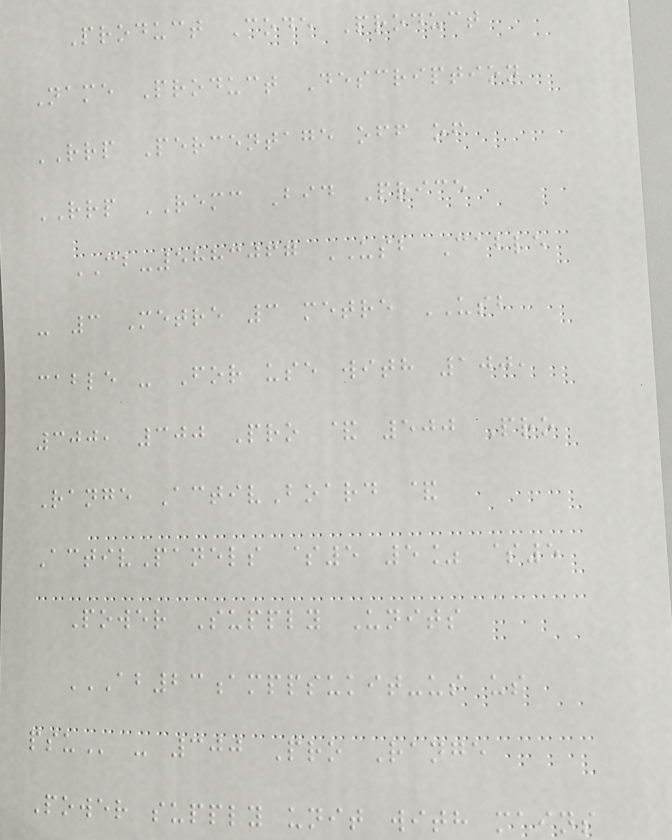Product Code Product
Name Product Description
RRP Percentage off of
RRP REMC Bid Price
CB-5883067 USB Cable
- 3 Metre 3 metre USB
cable - For use with 100,
300, 300 Pro & 500 Pro
Range ActivBoard &
ActivPanels $5 5% $5
Power Supply Units
AB23AMPPSUKIT-US US
PSU - 300 Pro Range
Power supply unit with mains
